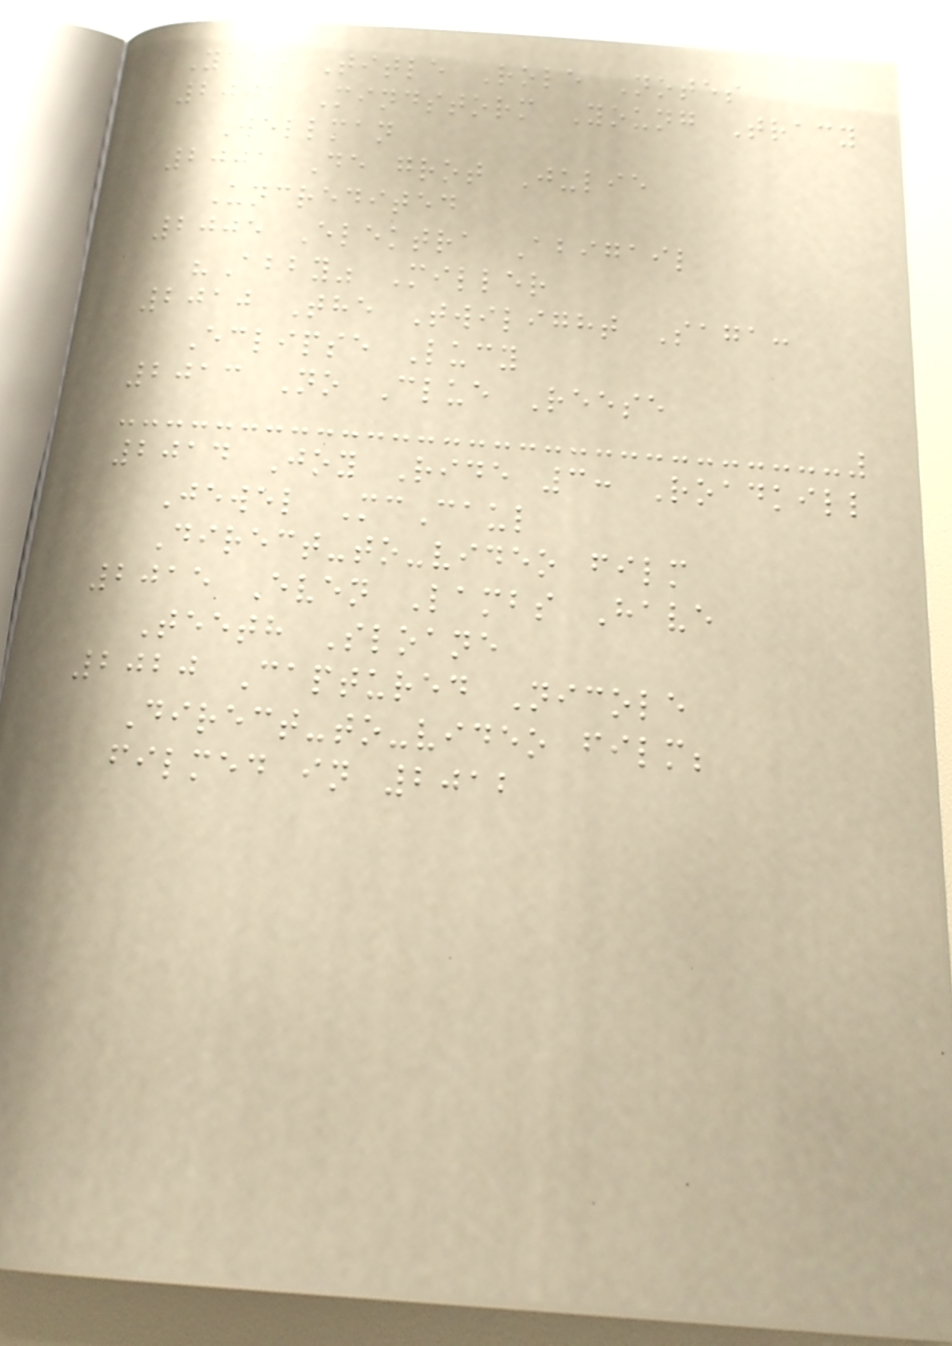Year Title Role Notes
2001 Mindstorm Young Tracy
Wellman
2001 De grot Julie
Uncredited
2005 Elektra Abigail
"Abby" Miller
2010 The Twilight Saga:
Eclipse Lucy
2013 No Clue Reese
2014 Joy Ride 3: Roadkill
Jewel McCaul
Direct-to-video film
2015 Even Lambs Have
Teeth Sloane
2020 Captured Nicole
Direct-to-video film;
filmed in 2012
